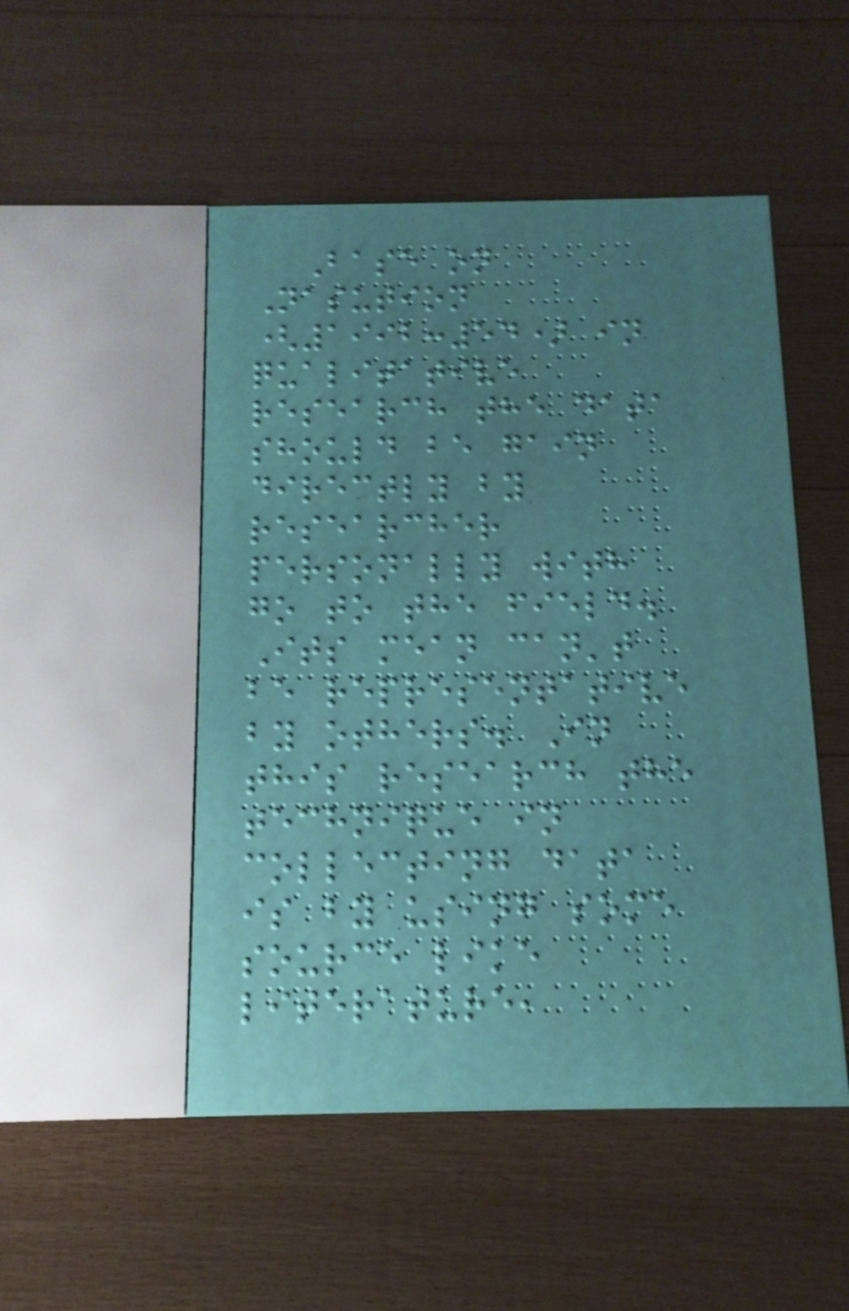Base on
Nasution
(1992:54) in
qualitative
research the data
should be gain
directly by
researcher
personally with
go to the field.
Its mean can't
be representative
by others. In
this research the
technique in
collecting data
is by using some
source like
literature,
